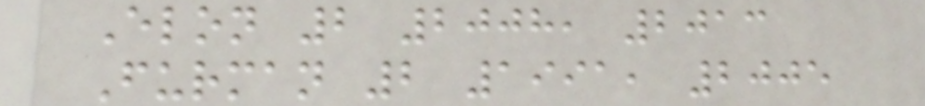Elon 2 2008, 2013
Furman 2 1991, 2005
